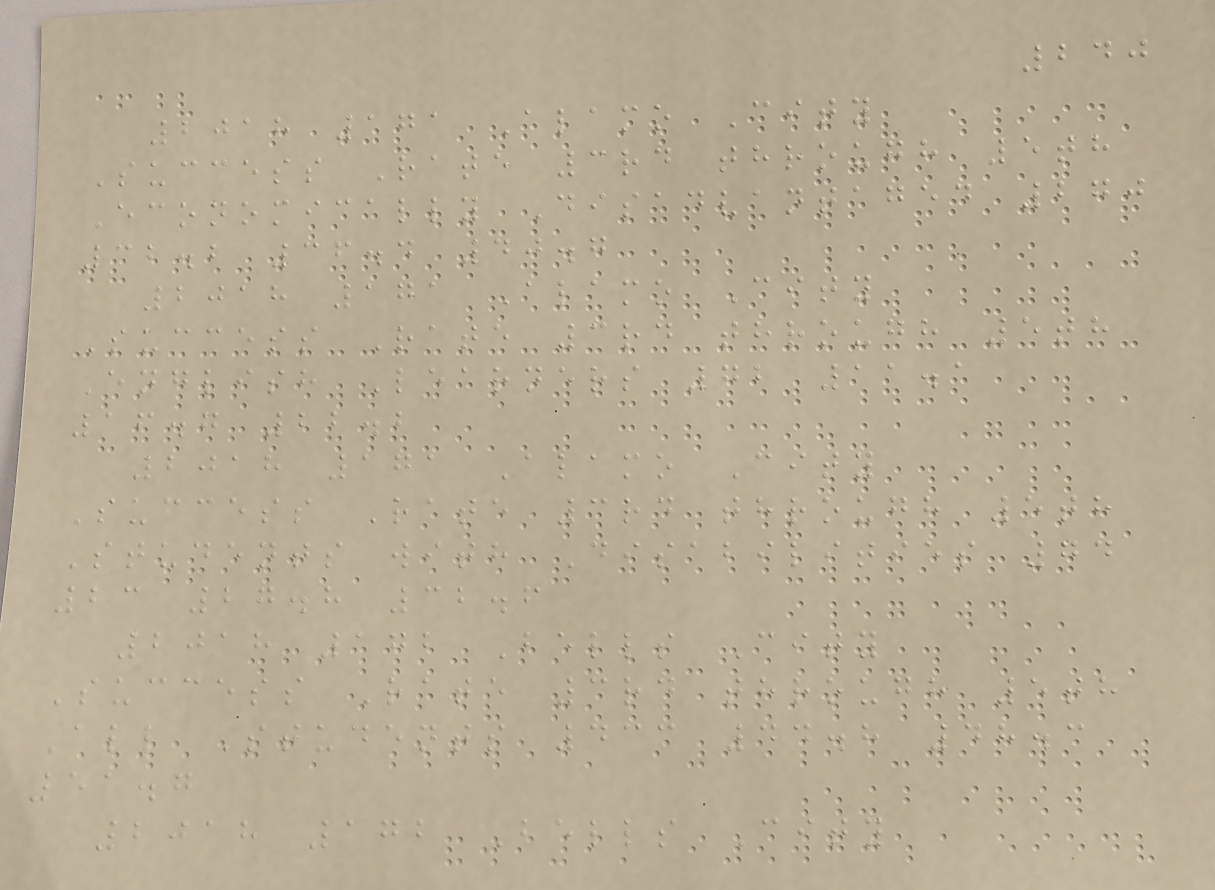240
2018 171 Alamo City
Success Rate 3rd through 5th
Economically Disadvantaged 270
32.2 36.4 40.7
2018 171 Alamo City
Success Rate 3rd through 5th
English Learners 72 11.1
16.7 22.2
2018 171 Alamo City
Success Rate 3rd through 5th
Students with Disabilities 74
23 27.8 32.6
2018 172 Bells City
Success Rate 3rd through 5th
All Students 433 44.8 48.3
51.7
2018 172 Bells City
